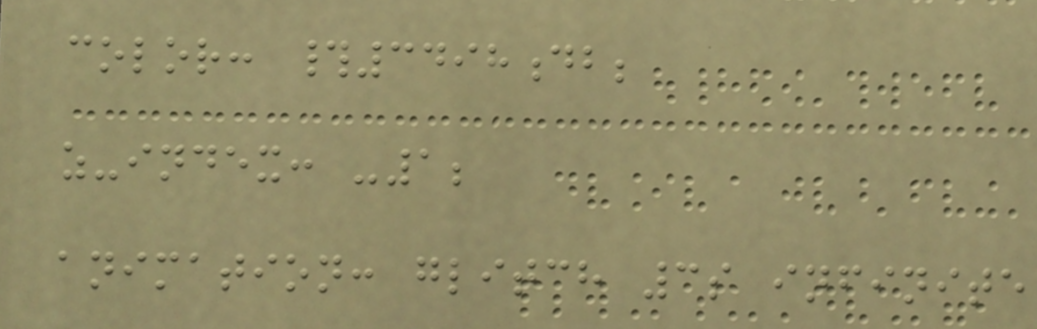color: #3498db;
z-index: -1;
animation: glitch 3s infinite
